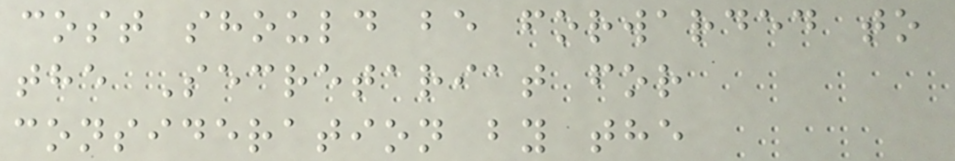cost should be forwarded to
the Secretariat for
consideration by the
